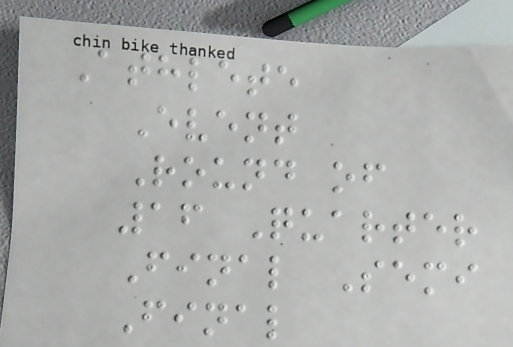Athlete
Event
Round of
16 Quarter
Final Semi
Final
